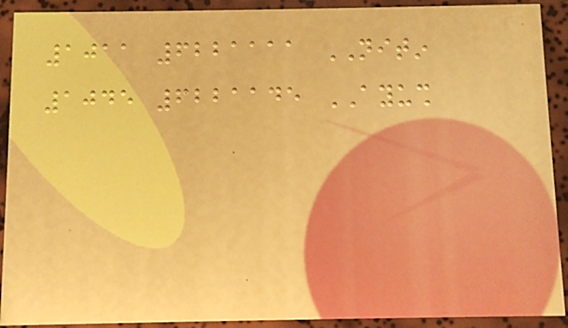1011 6221111 NITIN
1045 6221145 AYUSH
